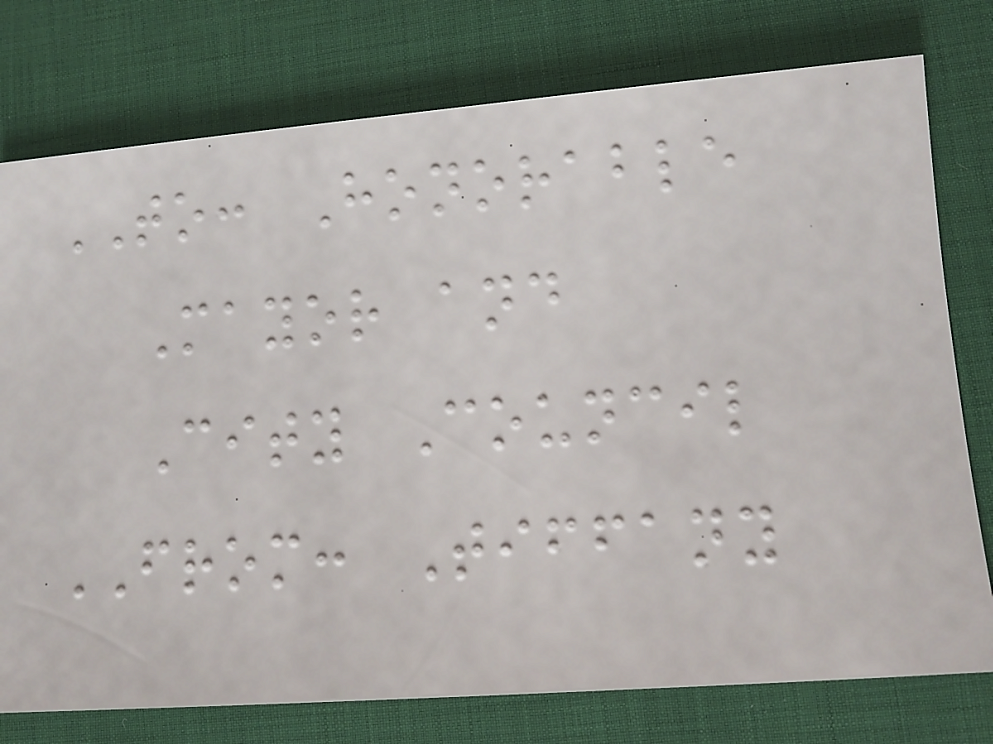TO: Honorable
Mayor and
City Council
FROM: Tiffany
